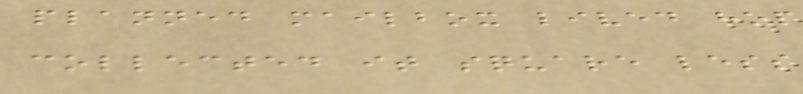planned mailbox lived hop
collected it square less
